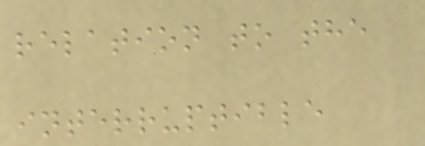relation to the
interruptible
